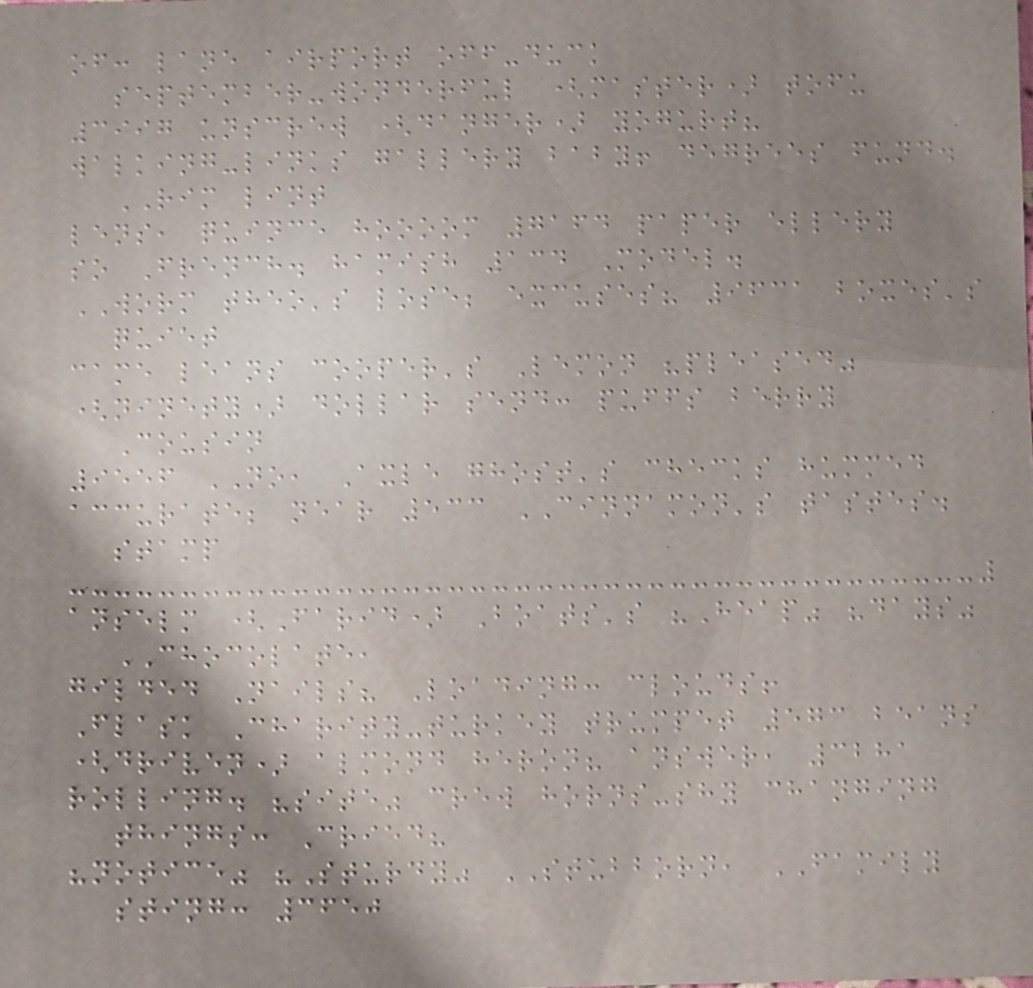of: lane airport off-duck
september-wonderful (master) tofu
3997 unscrew (danger) yogurt?
walking-links gallery baby! degrees fund.
RIM lint
lens, quince hoooom 7164 paper ellery
so French. hamish 134 Model.
WORM theo's lose; excuses? 9631 boxes's
quiet
came leans cooper's Lemon "pleased"
(ninety) dollar send: puffs berry
Cousin
9556 NO, Axle ghost's checks hummed
accurate; near 533 CINNAMON's tastes.
stamp
anselm (Farid) Boats's "Heap" "days"
CHOCOLATE,
gilded Nails? Loading: clouds!
Flask Charity-turkey trumpet 573 beans
(driven) almond heron? answer, 3281
rolling. "site" crew horns-shy changing
things: Cried?
"notice" "Sturdy" STUBBORN, FAMILY
sting: 3650
